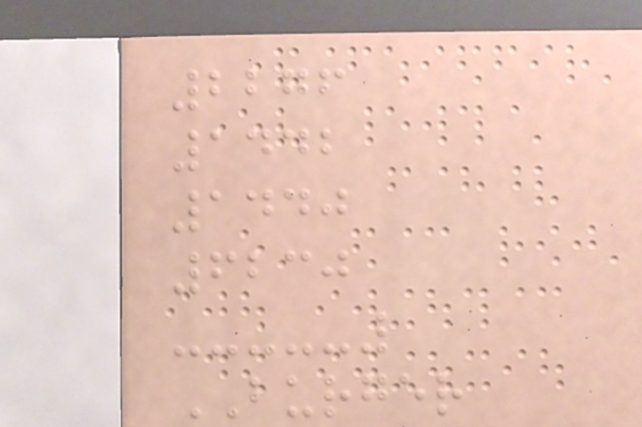2276
1442
1440
6230
BURGER
